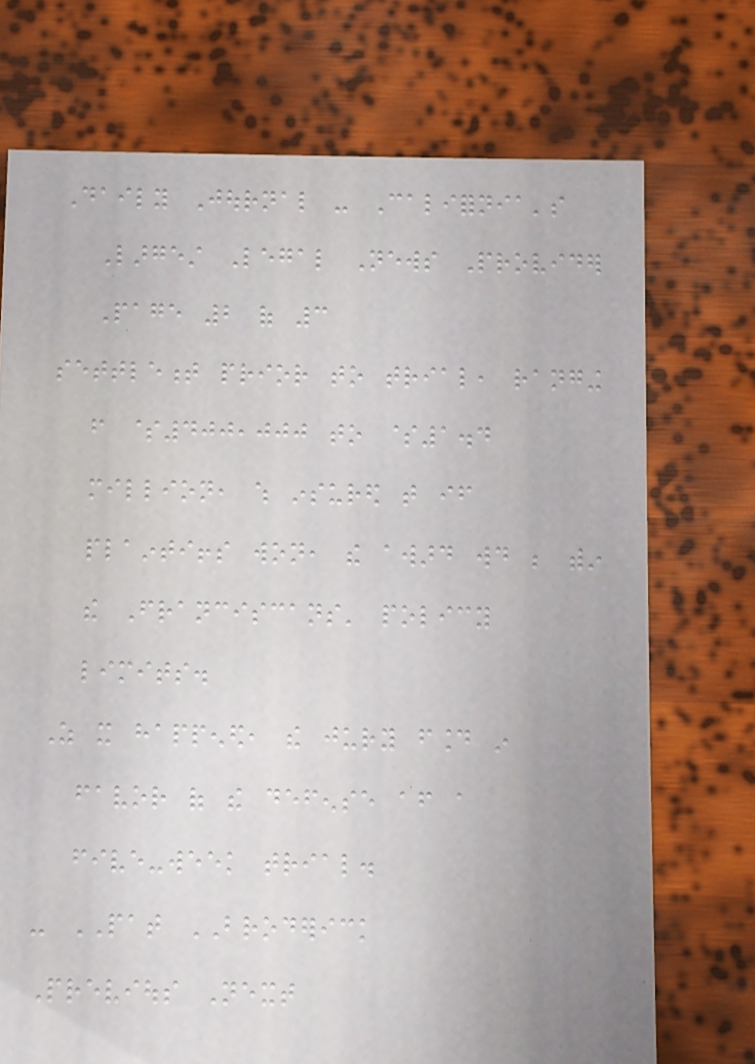Daily Journal - California's
Largest Legal News Provider
Page 2 of 3
settlement prior to trial, ranging
from $400,000 to $1.4
million, which insured that if
plaintiffs won, the award would be within
the Franciscans' policy
limits.
As it happened, the jury found in
favor of the defense after a
five-week trial.
- PAT BRODERICK
Previous Next
